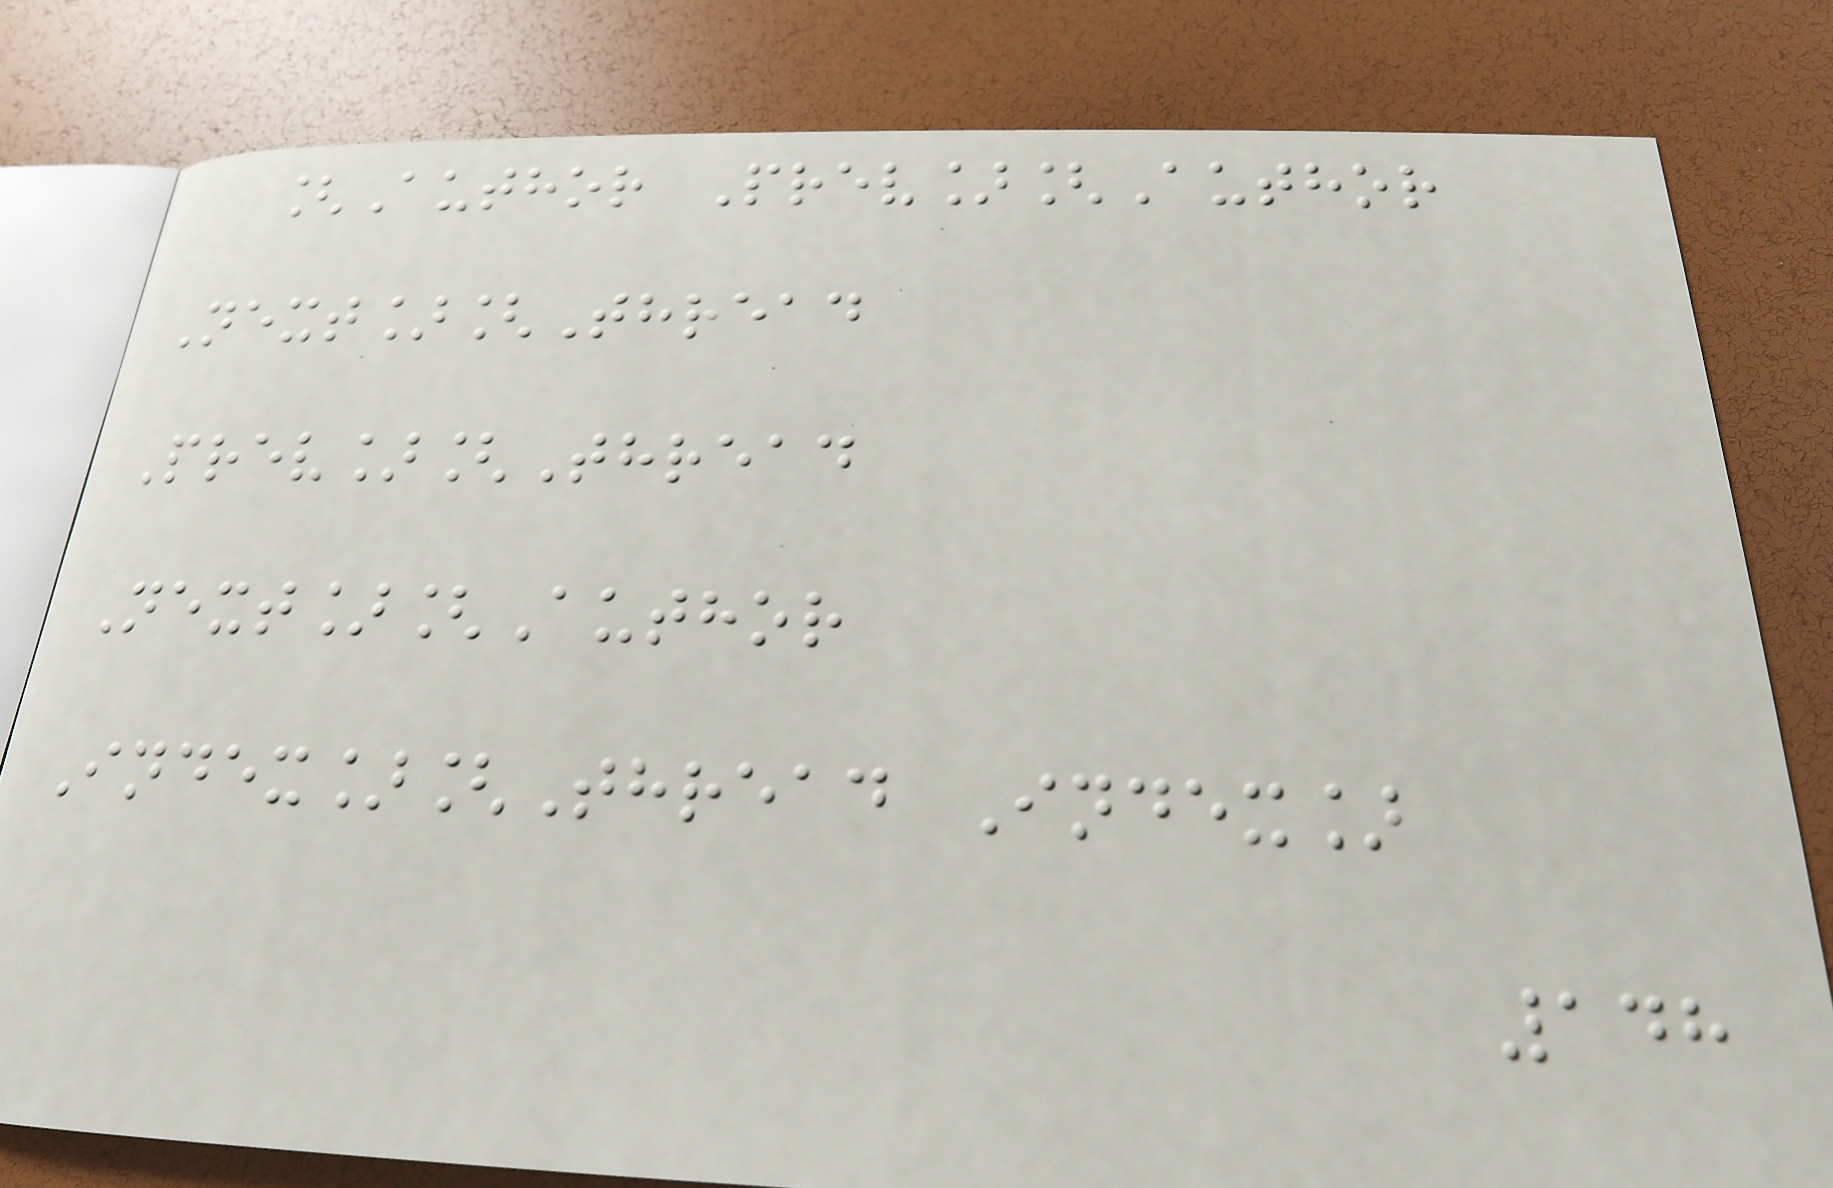[Author Prev][Author
Next][Thread
Prev][Thread
Next][Author
Index][Thread Index]
148
